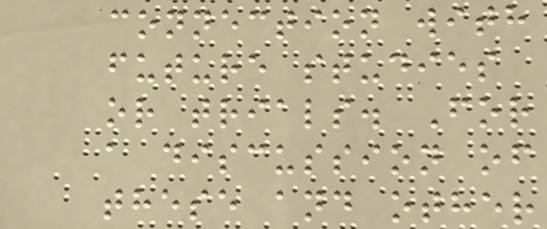connection with
future studies
or trials. For
a discussion of
these and other
